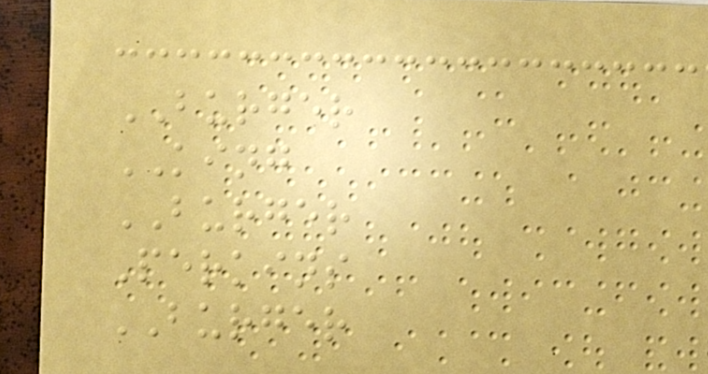BURGER
KING
BURGER
Perkins
BURGER
